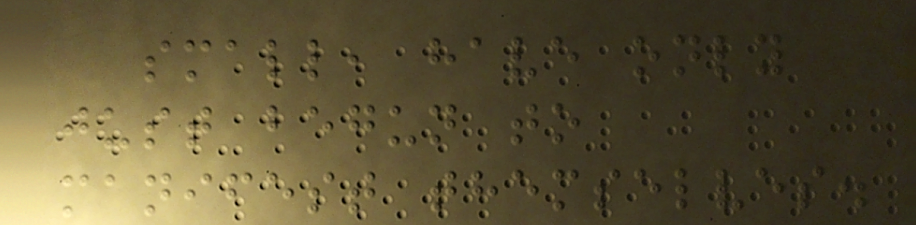small, have only
just begun to
manifest themselves.
